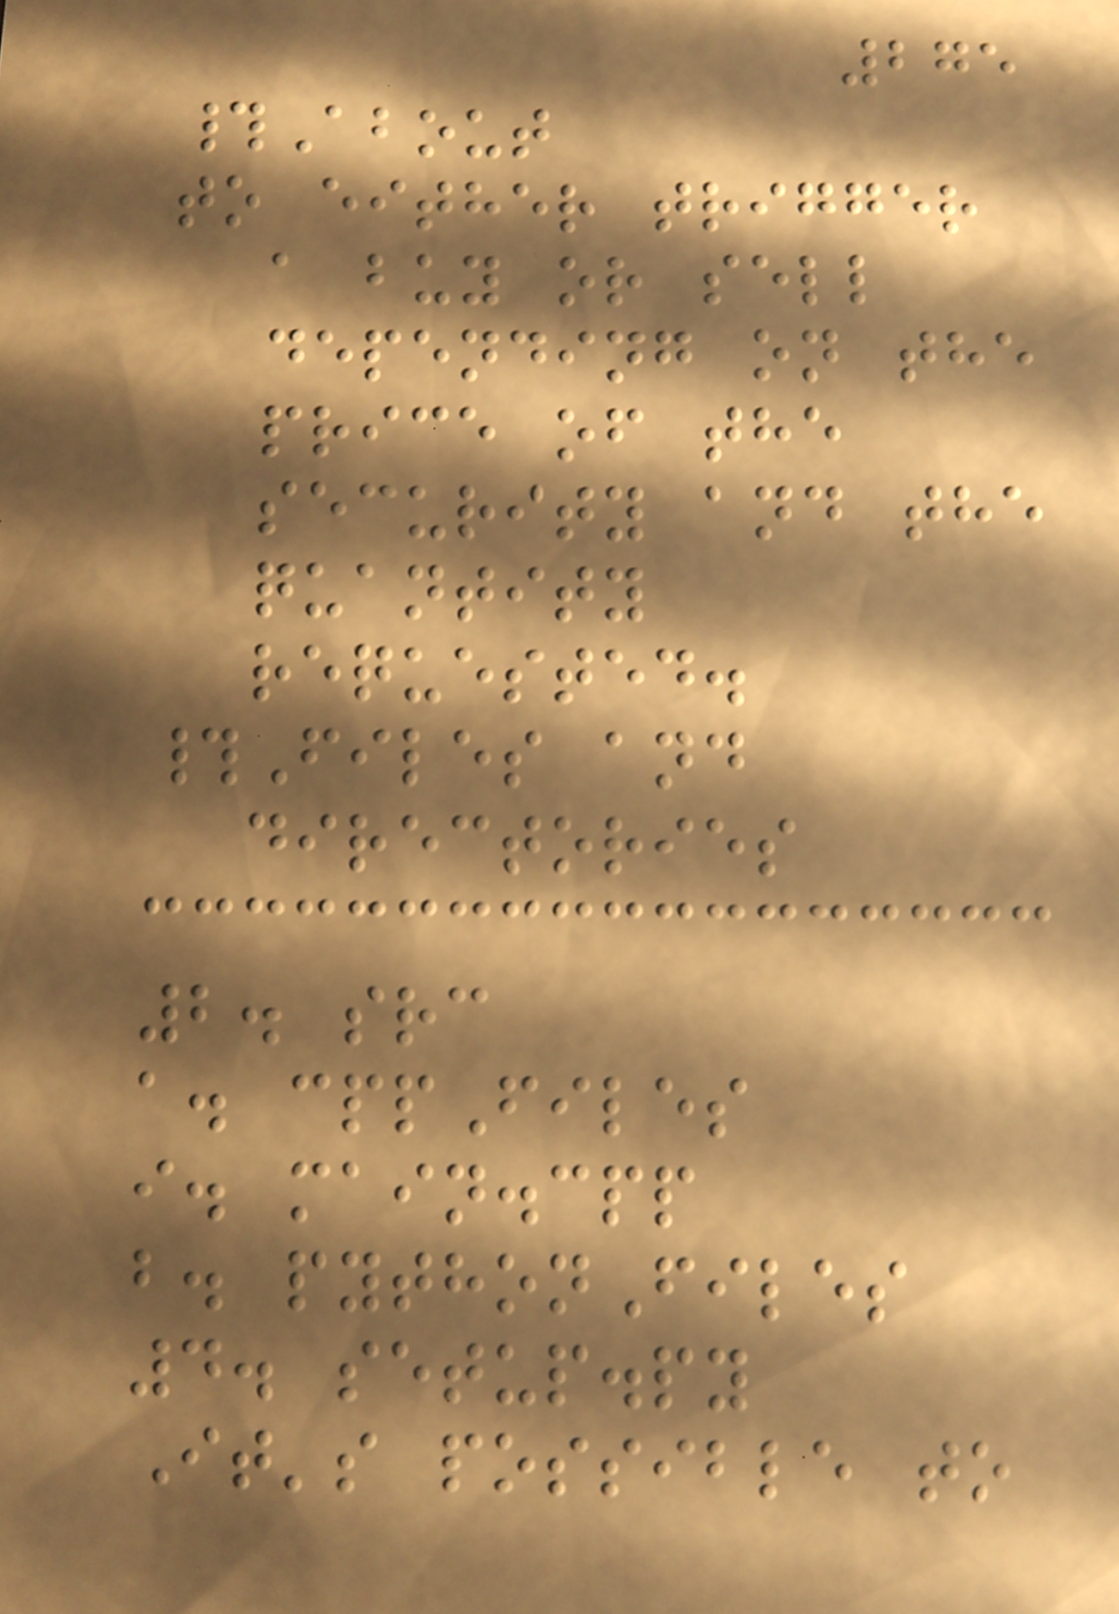275
#About
to either trigger
a buy or sell
depending on the
price of the
security and the
quantity
requested.
#Files and
directories
2. src
a. cppFiles
i. main.cpp
b. pythonFiles
4. setup.py
It's possible to
